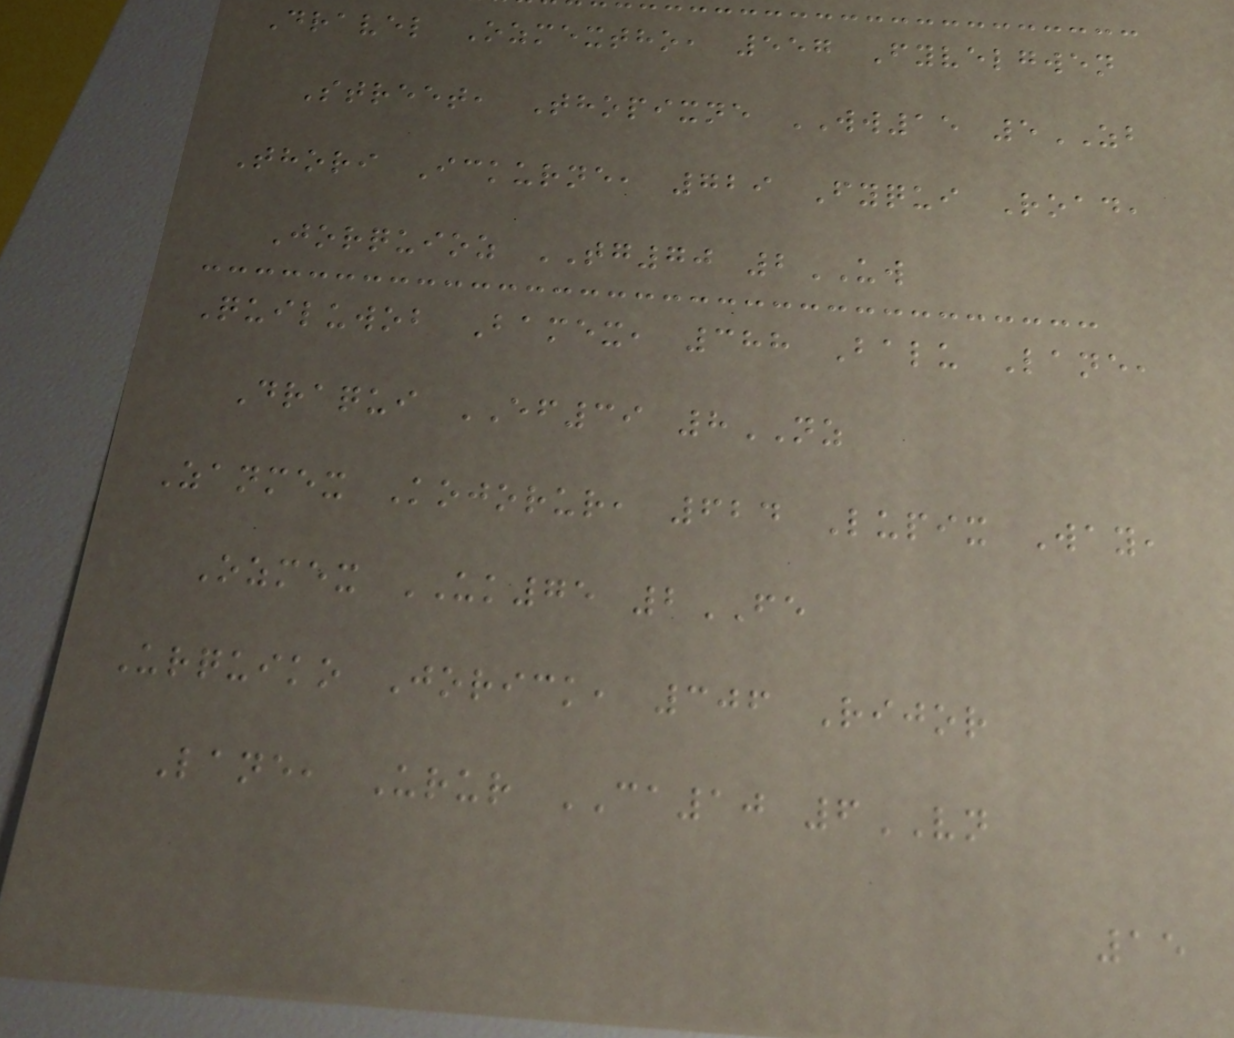Dravel Ozmextho, 557 Fyvelgwen
Street, Thopixne WW15 5ZB
Thori Ickurne, 729 Fyqui Road,
Jorquioz TG70 2UW
Quiluwob Bamex, 388 Balu Lane,
Draqui EF39 8NZ
Zanmex Kojorur, 624 Lupix Way,
Ozmex UK75 2FE
Urquiko Jorick, 306 Rijor
Lane, Urur CA10 6VN
15
